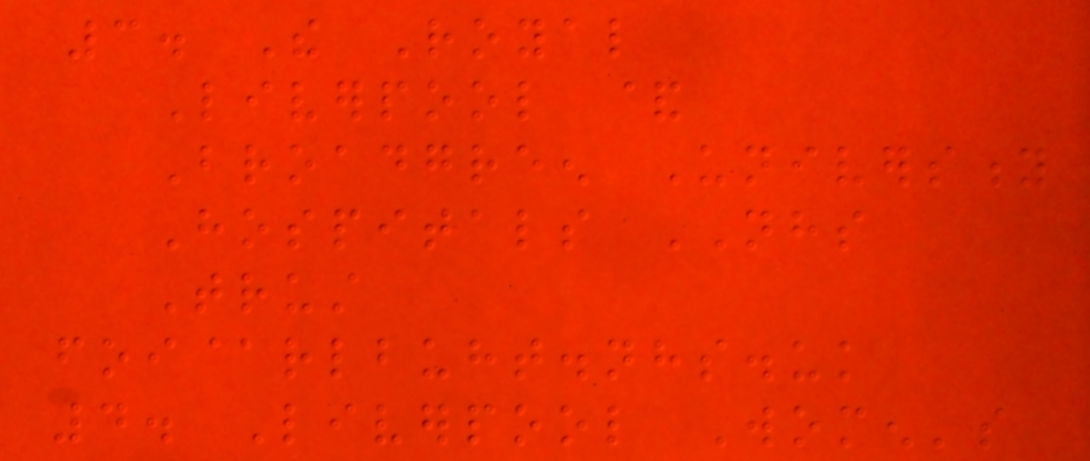3. The Royal
Liverpool &
Broadgreen University
Hospitals NHS
Trust
foi@rlbuht.nhs.uk
4. Liverpool Women's
